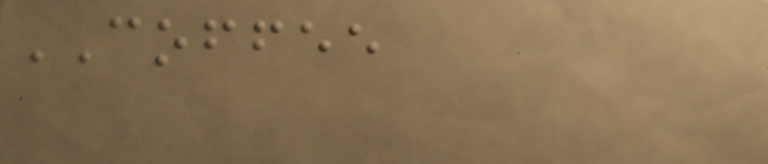COFFEE
